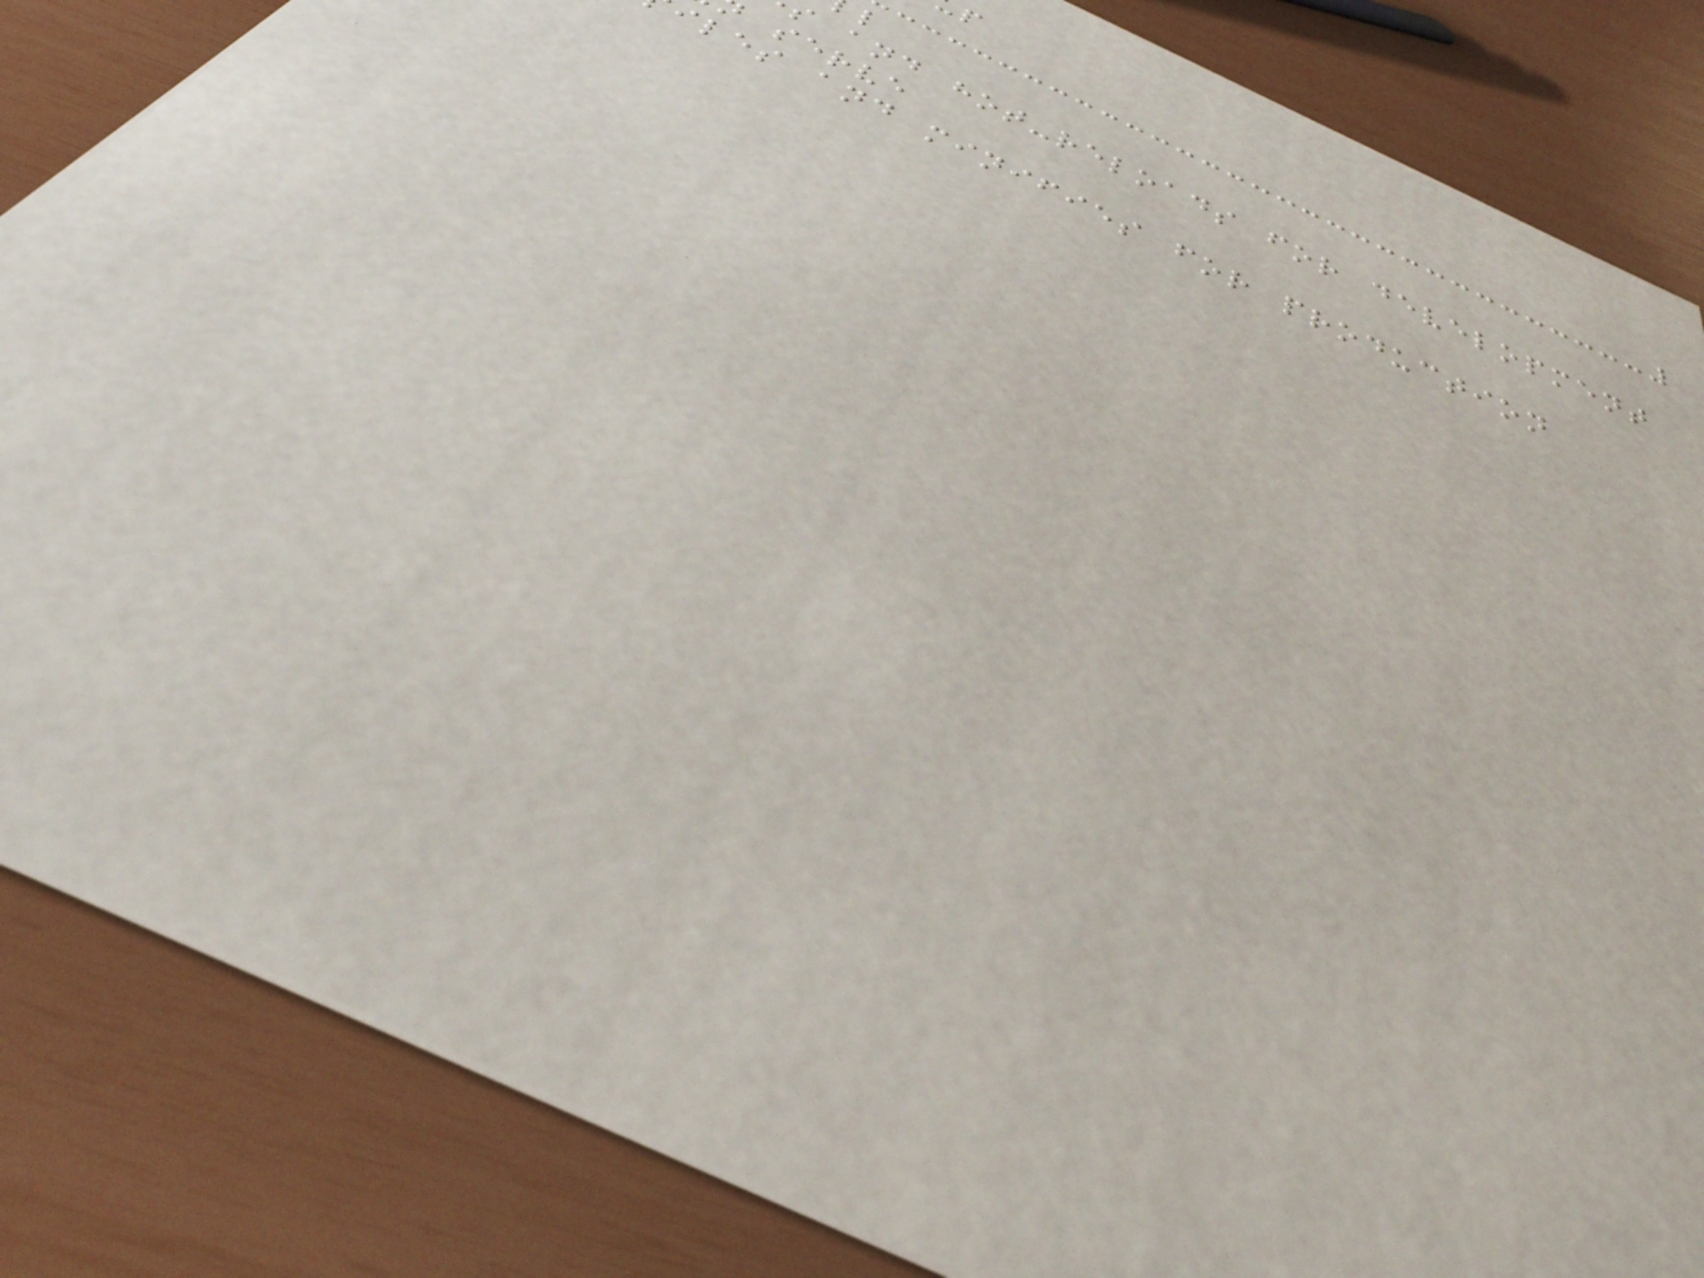s and hot-reloads for development
serve
iles and minifies for production
